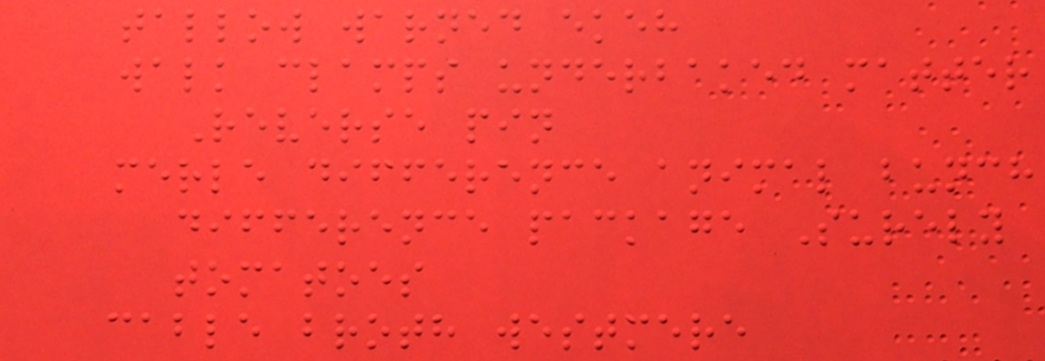tallow warned ekeh
walk clamps underbaked matter
Reverse pin
merle difference animal bunch
difference package Surely
tomatoes
cable broth westmere
